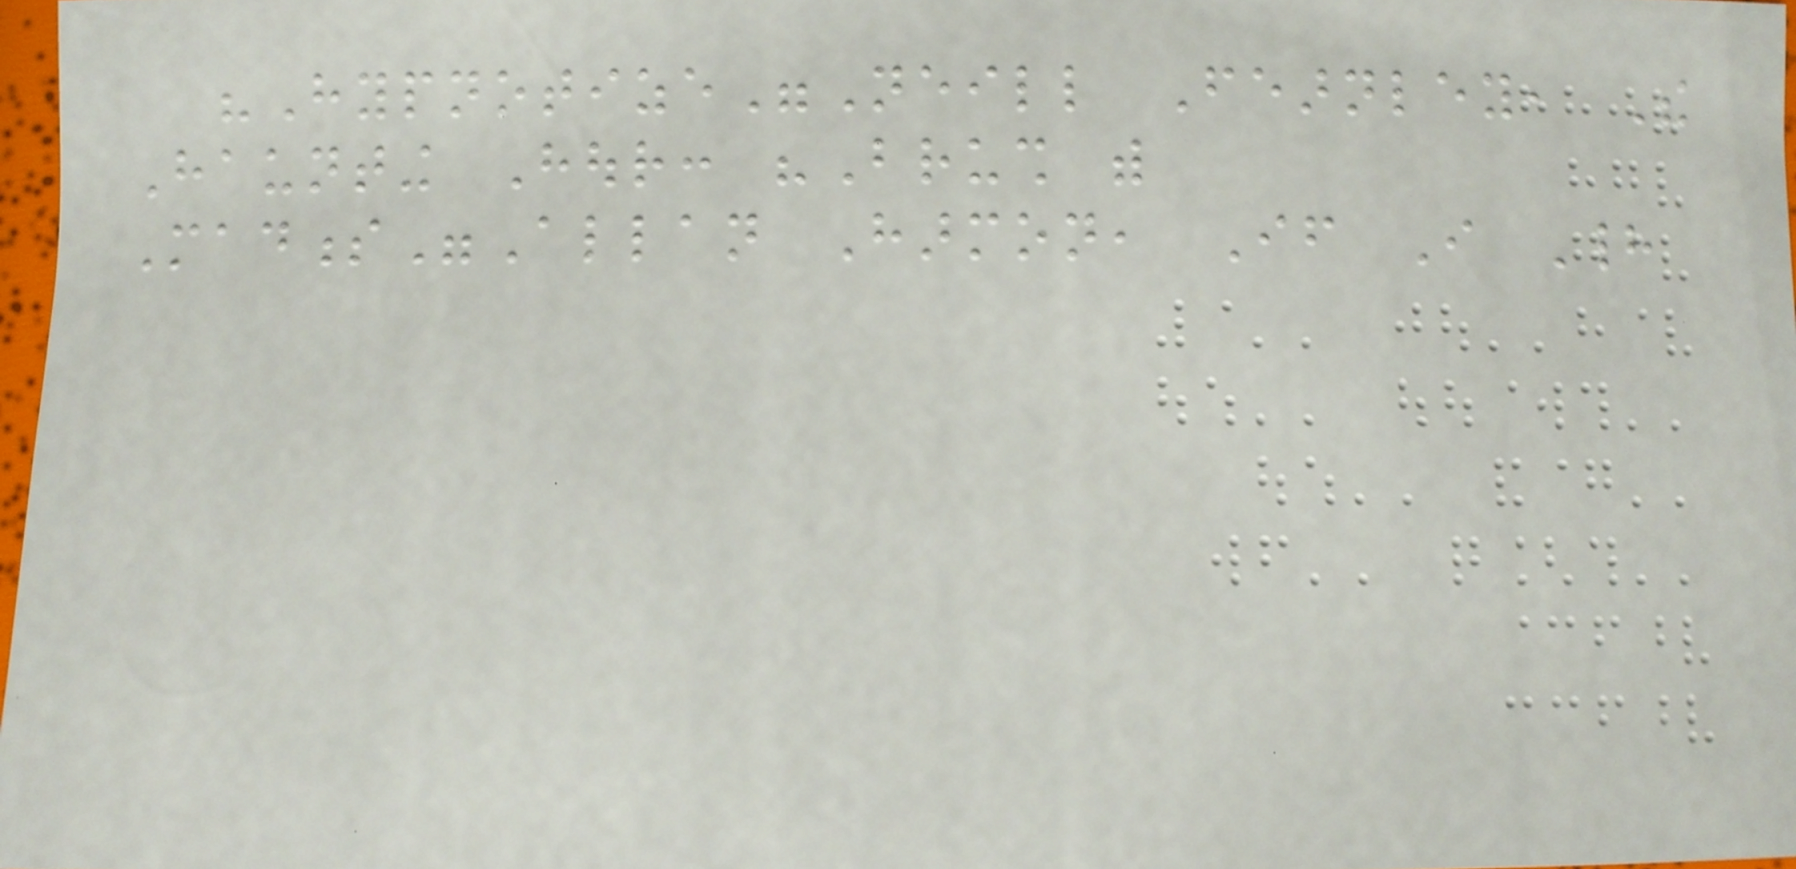"Hypnotize"Neill Fearnley, The
Haunting Hour: "Brush with
Madness"Allan Harmon, If I Had
